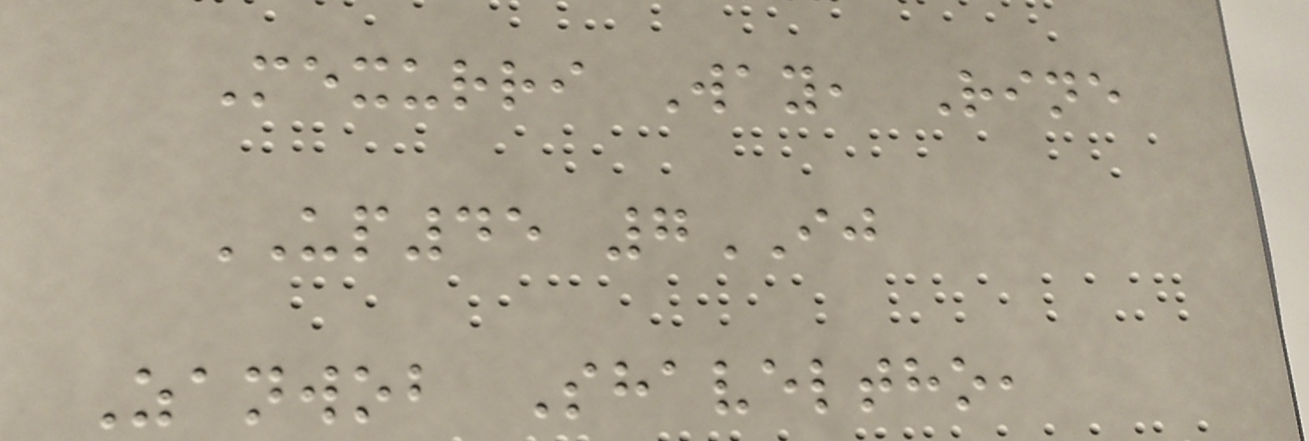Mexurri Way, Rine
UP45 7IJ
Zanwob Shaveltho,
